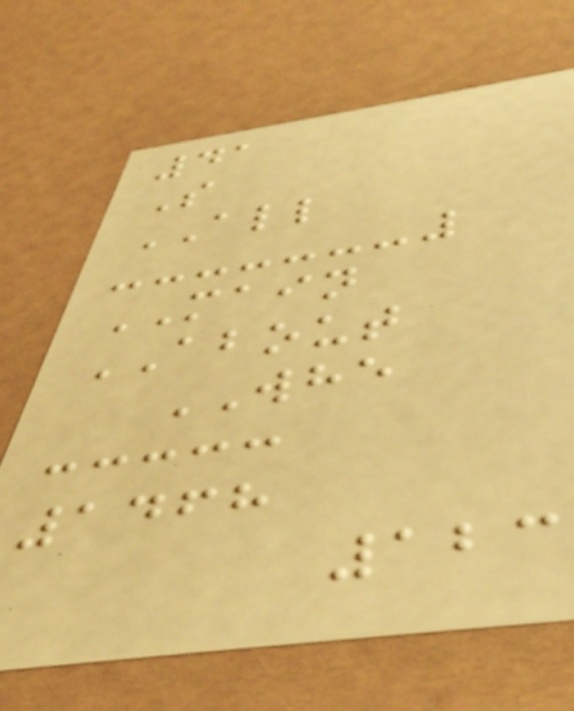41
S
ALL
MAIN
ABOUT
WHE
1468
123
